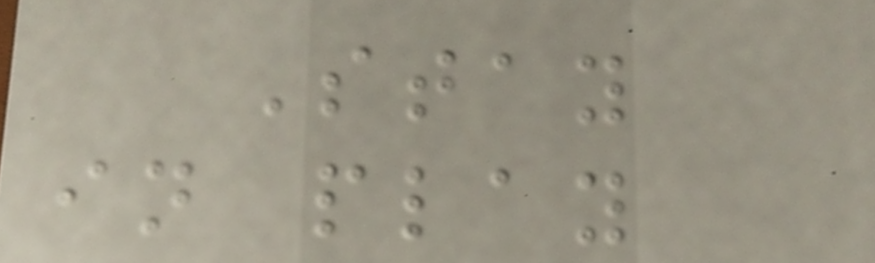Stay
in play
